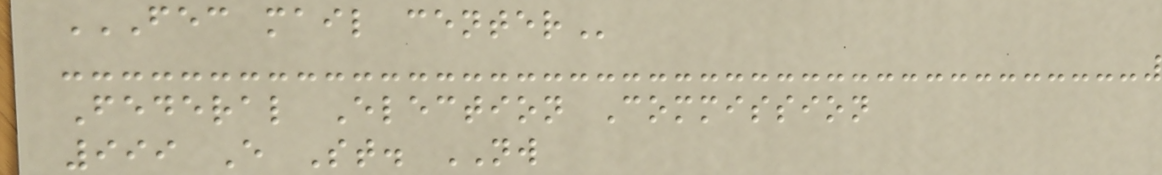FEC MAIL CENTER
Federal Election Commission
999 E St. NW
